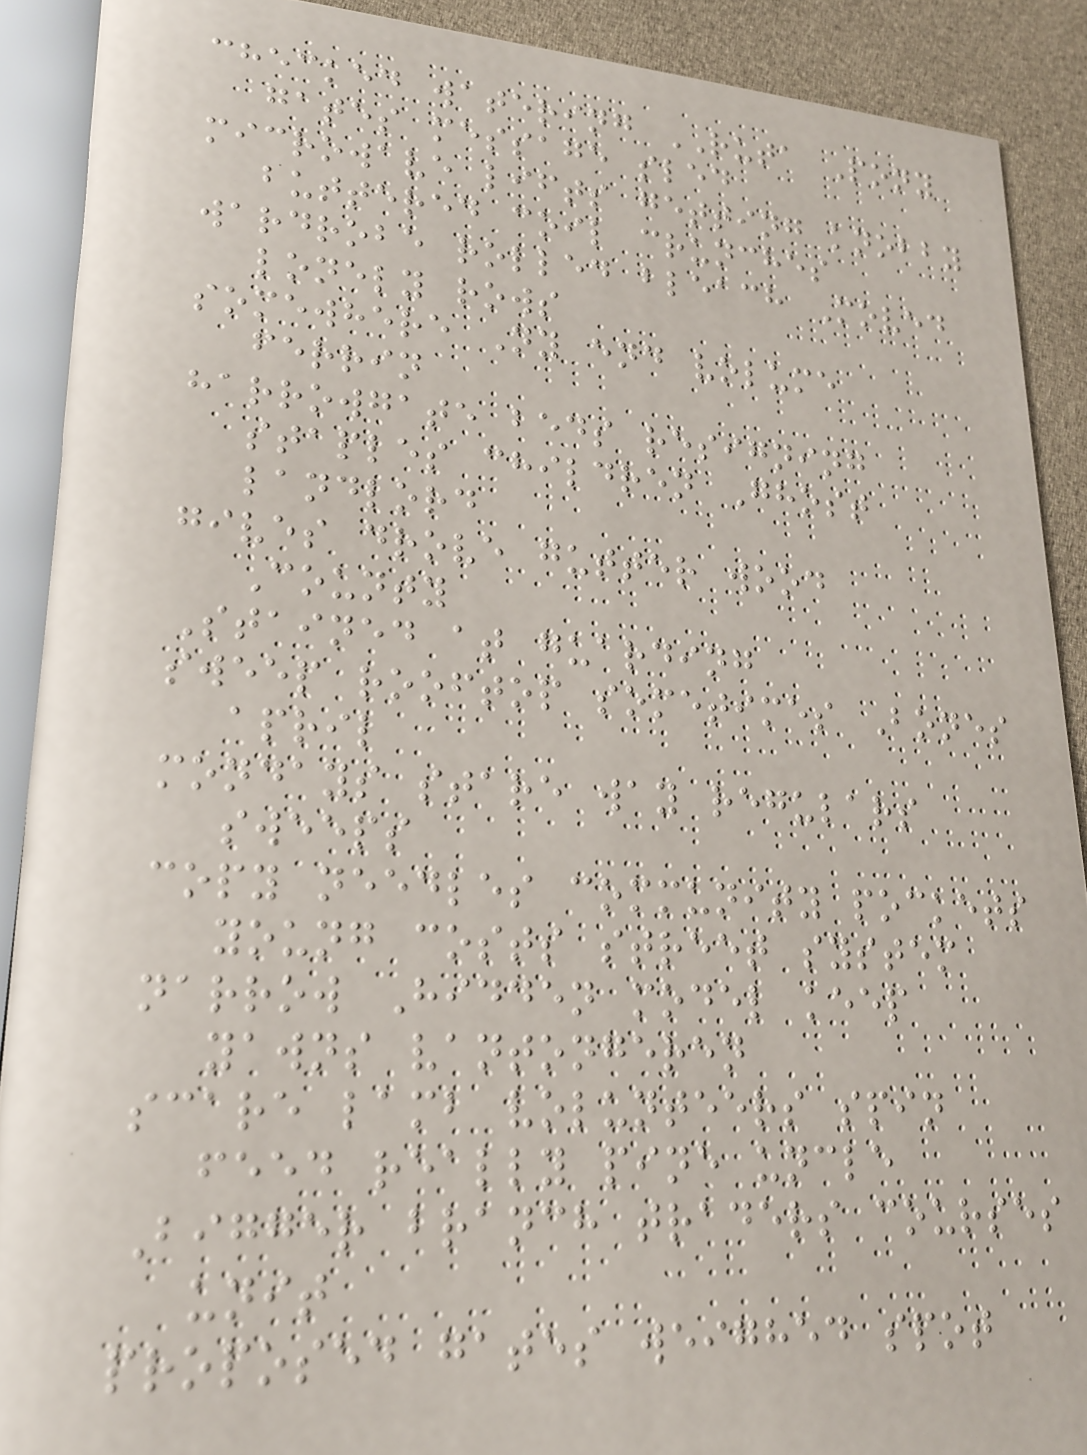checked watering RUTA Pony
gates message sled
microwave lifts getting knobby
buttered coil crunches
wardrobe rolled bleach Moved
lonely rows
somewhere Ny end volume
ferrin
harrowgate beds resigning
staples children Ghost
landlord
gives drove gutter wood
County
Stained at guarding
sweep rooftop sometimes Bones
april
mondays stare way regulars
sweeps
copy needles community pockets
young costs street system
narrow Hidden model keep
yawns vantongeren
scare lamb volunteers spin
feed really pine uncle
Bigger branch traders courses
unit
proposed gates weighed spot
